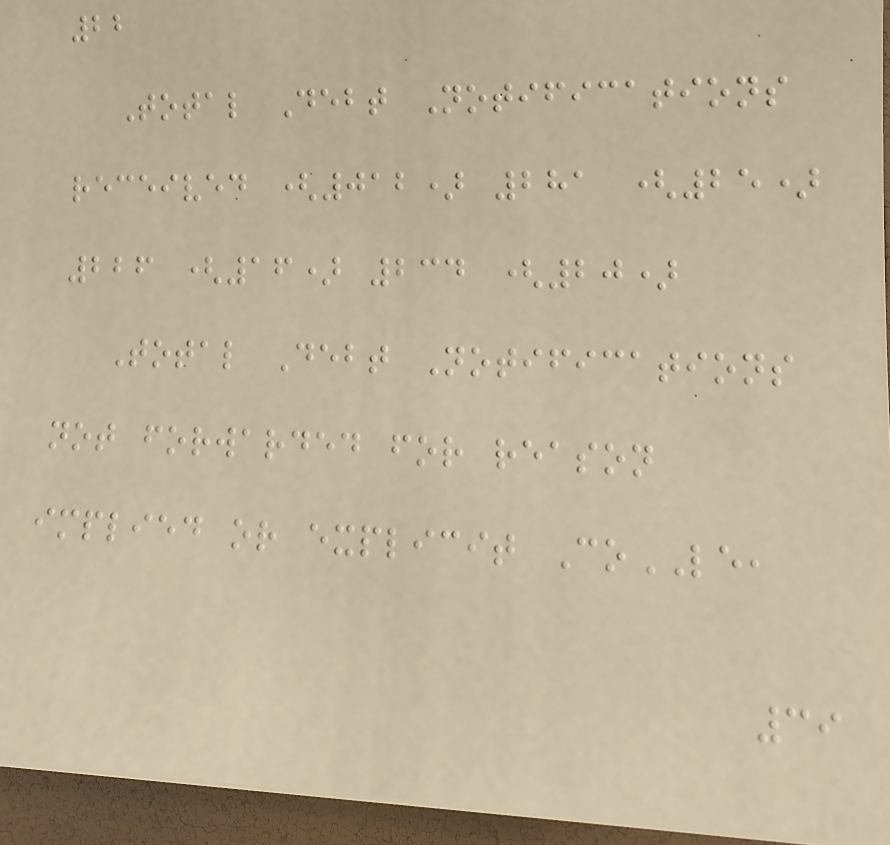22
Total Debt Notifications
received (012) 281 (25)
226 (16) 234 (20)
Total Debt Notifications
not forwarded for reason
implied or explicit CoLE,
39
